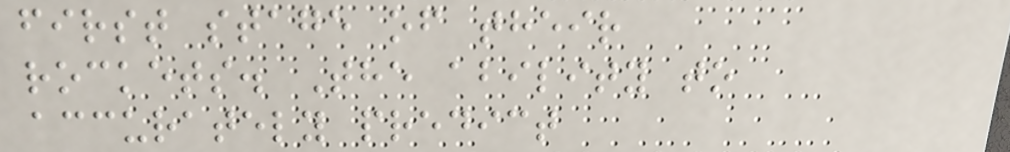first stage of their
rockets. The ability to
accurately predict
